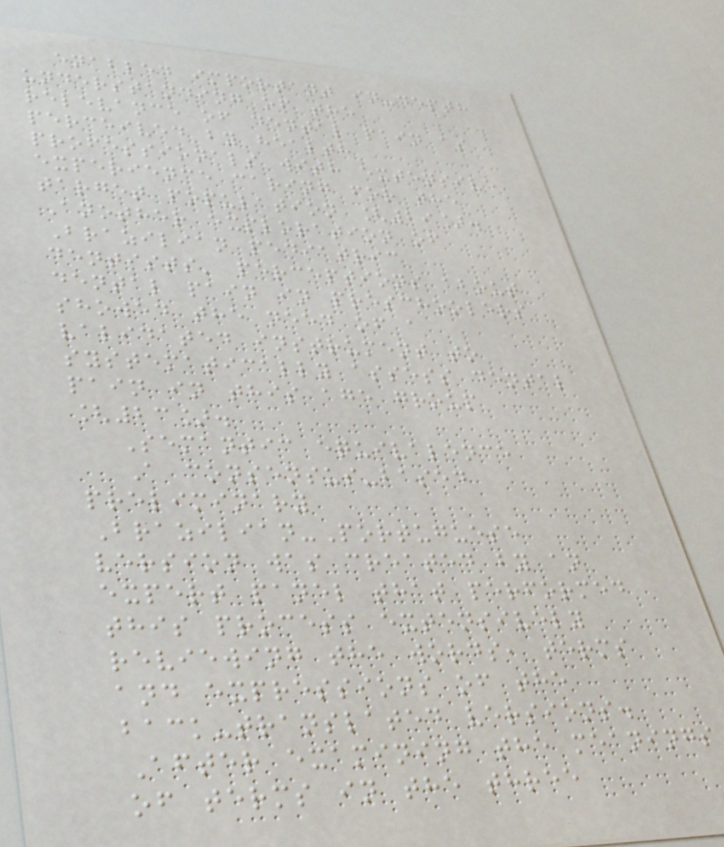enabled important in-depth
understanding of the
relevance of dental pain as
perceived by health
professionals with extensive
experience caring for the
target population [29].
Another exploration of
Brazilian pediatric
dentists' perceptions about
dental pain in preschoolers
showed the need of a
validated instrument to
systematically assess dental
pain in this age group
[23].
Semantic equivalence
A consensus-based
preliminary
Brazilian-Portuguese
version was created by an
expert panel that performed
this process extensively
reviewing the words, terms
and expressions of the
back-translated versions.
After examining the meanings
of terms in the three
